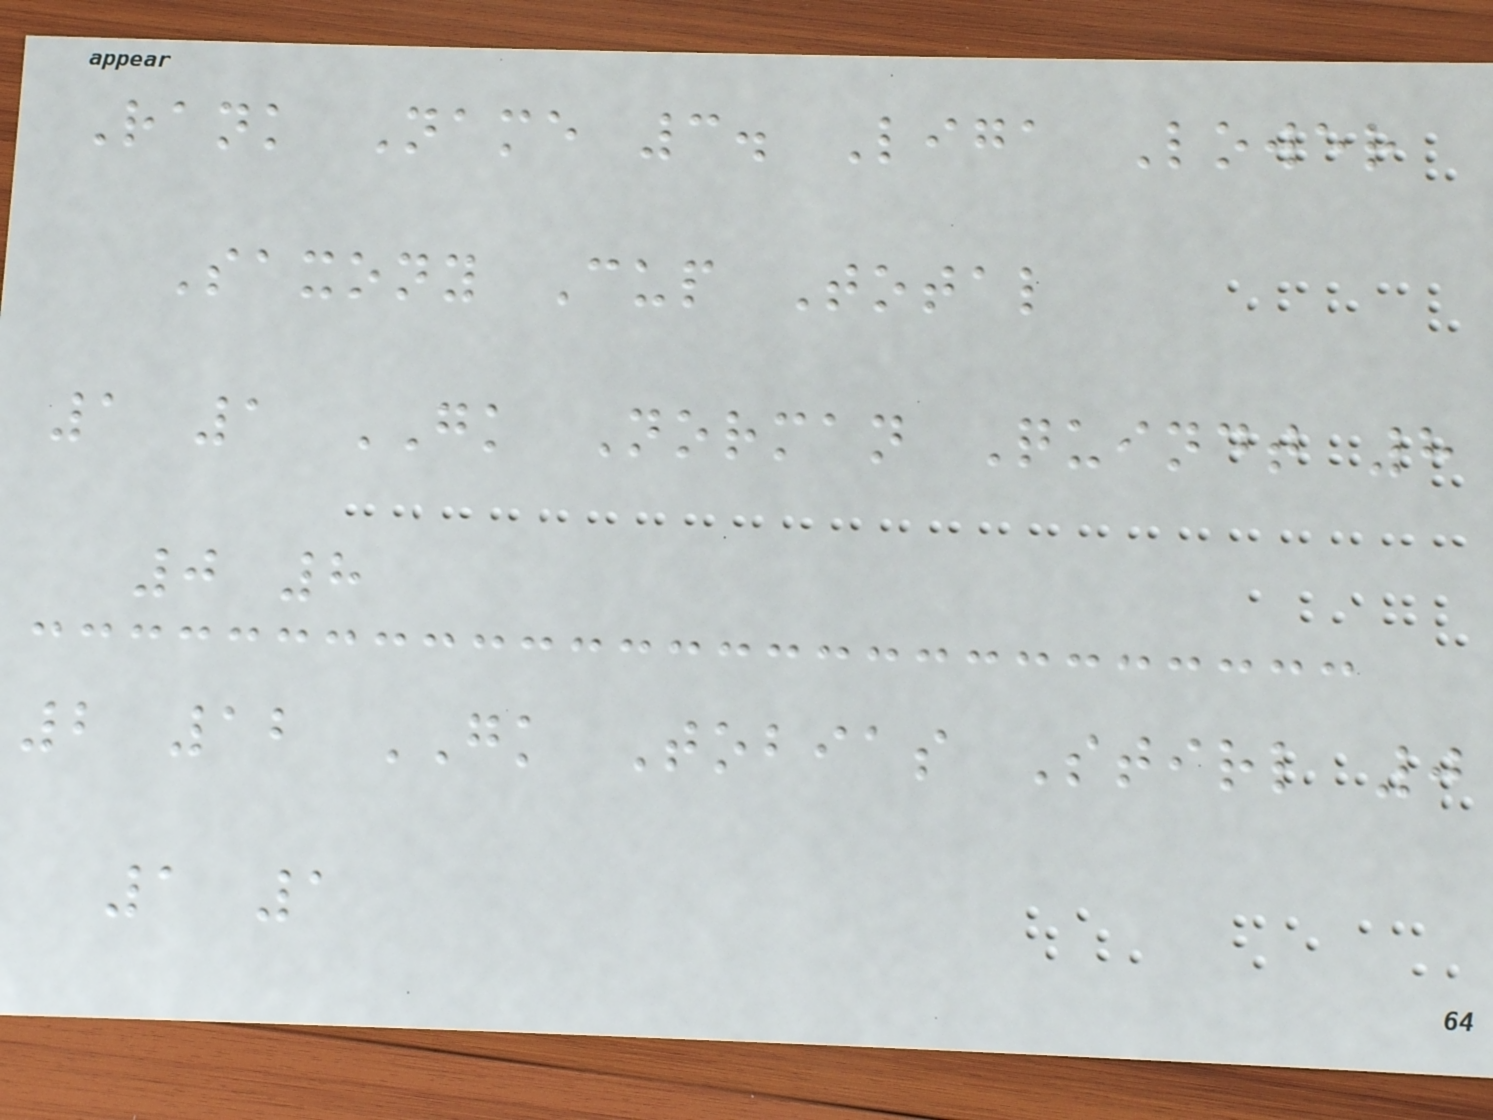Rank Name 3. Liga Lower
Saxony Cup Total
1 1 GK Norman Quindt 8
0 8
2 12 GK Tobias Stirl 0
1 1
